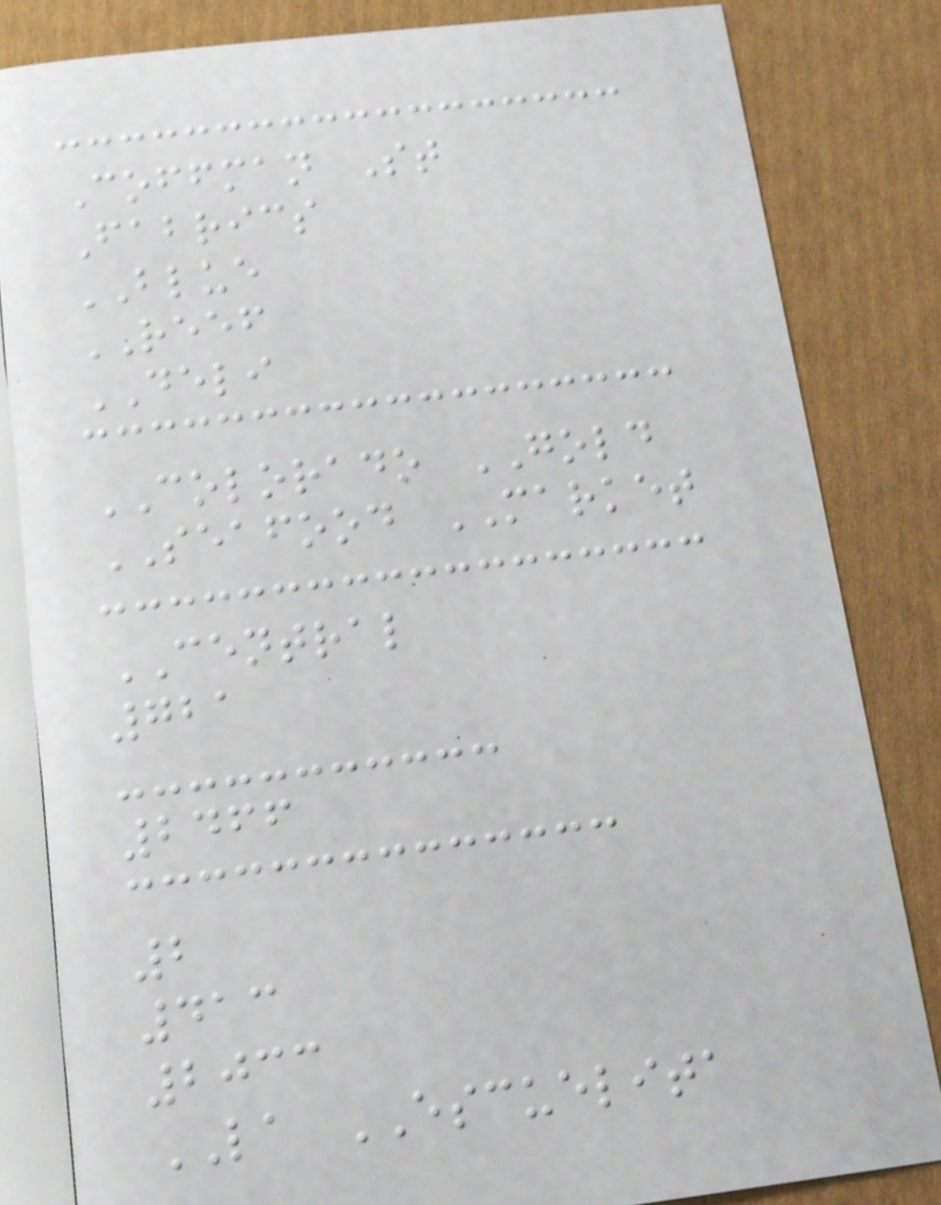Coffman St
Fabrics
BLUE
REEF
DELI
COLORADO GOLD
SEAFOOD MARKET
CENTRAL
721
2466
2
413
2033
LA ESCUELITA
